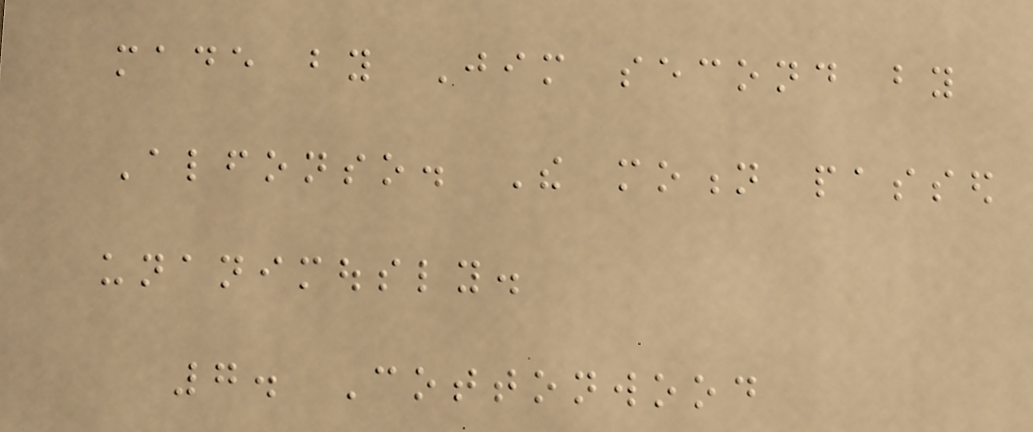made by Jim second by
Alfonso. The motion passed
unanimously.
7. Cottonwood
